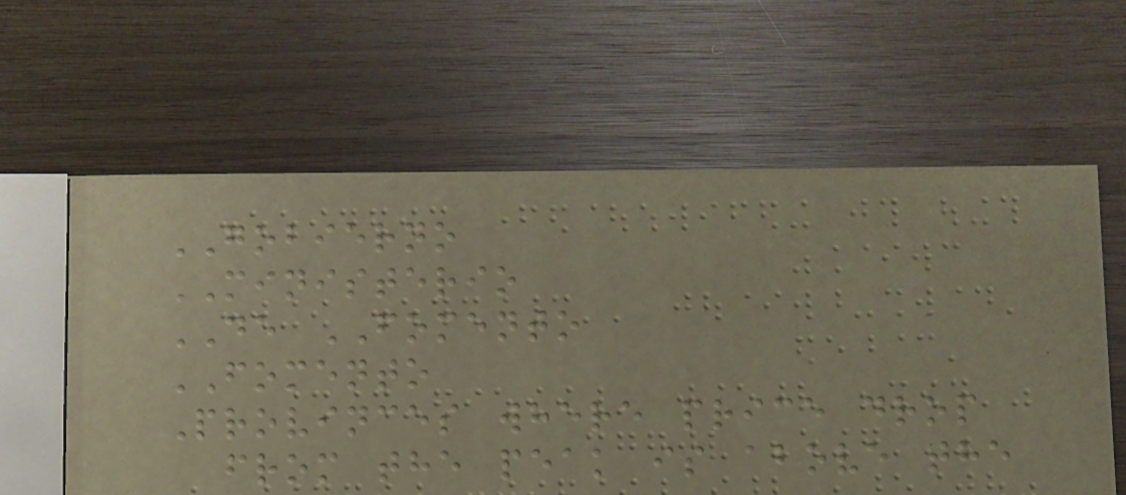GOBIERNO
MINISTERIO
DE FOMENTO
FOMENTO
Provinces where price drop
from the peak is above the
